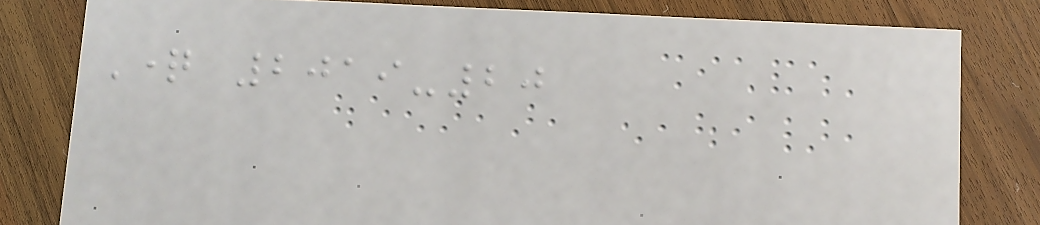Question 2019-20
